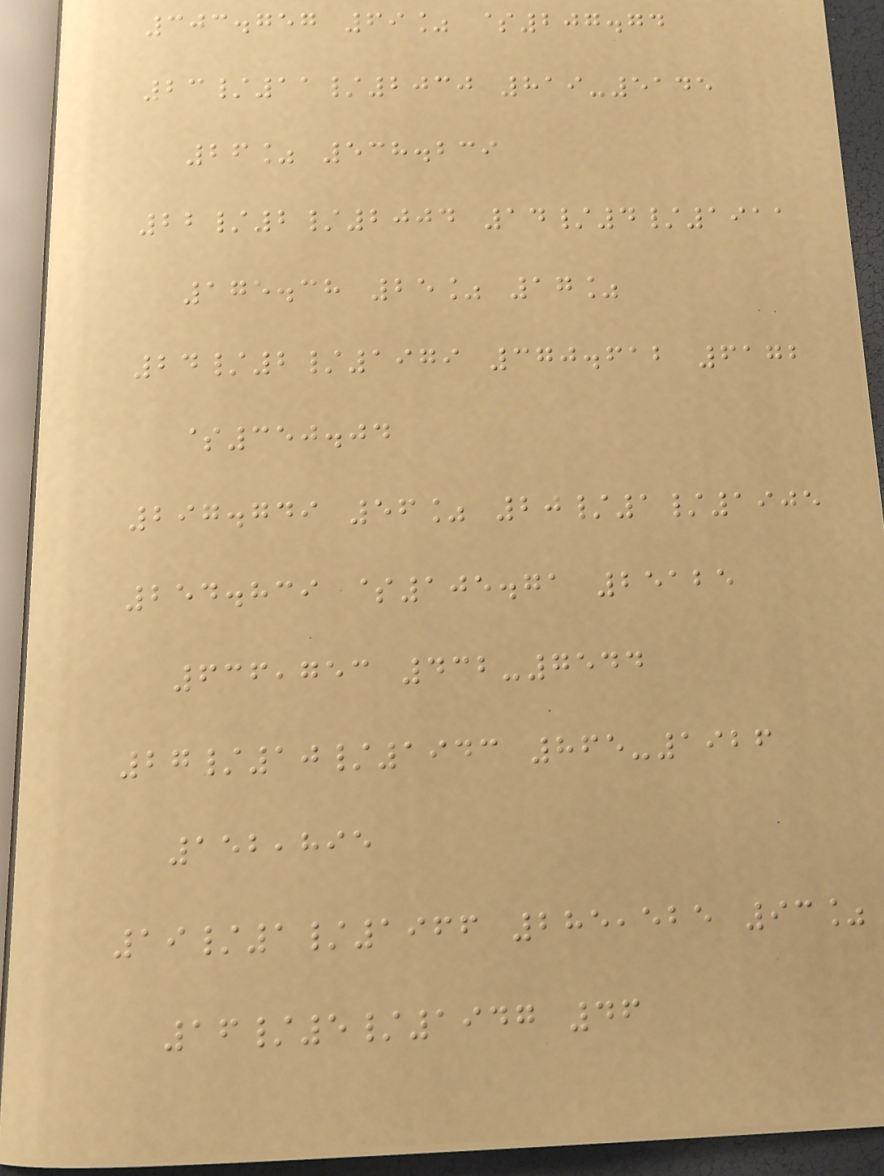303.757 69% $207.74
23/11/2030 819-5145
26% 538.239
22/2/2004 14/4/1911
175.38 25% 17%
24/2/1979 370.612 6172
$350.04
297.749 56% 20/1/1905
254.839 $105.71 25125
636,753 432-7544
27/10/1943 865-1926
152,895
19/1/1966 285,525 93%
16/5/1947 46
